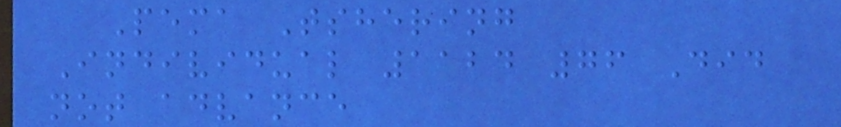Pema Tshering
Individual 1124 76 Did
not advance
